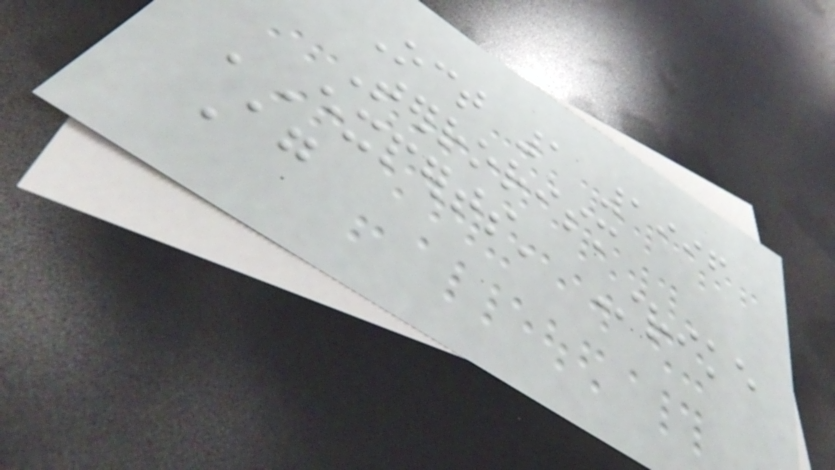Oct 1 1996
Terrorism
'Experts' Strike
Again
